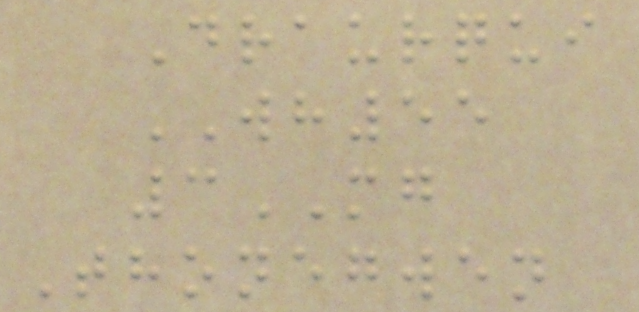Draurqui
WH55
3MG
Thonegwen
